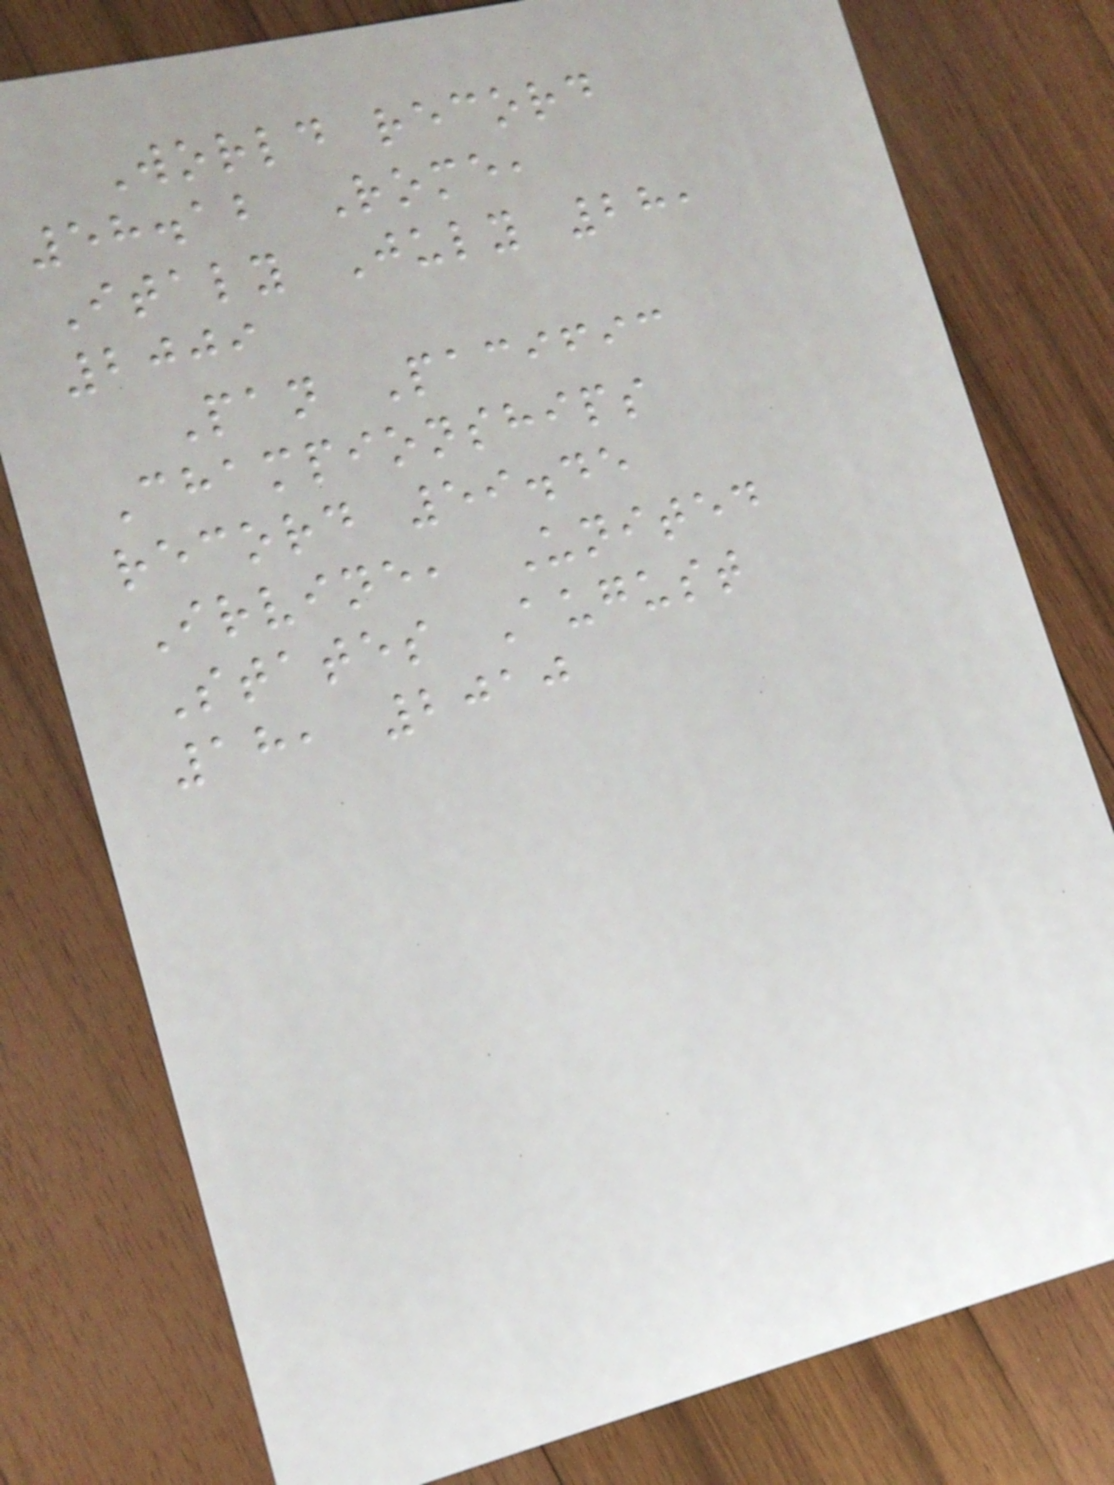World record
58.12 Rome,
Italy July 28,
2009
Pan Pacific
Championships
record 59.45
Irvine, United
States August
18, 2010
